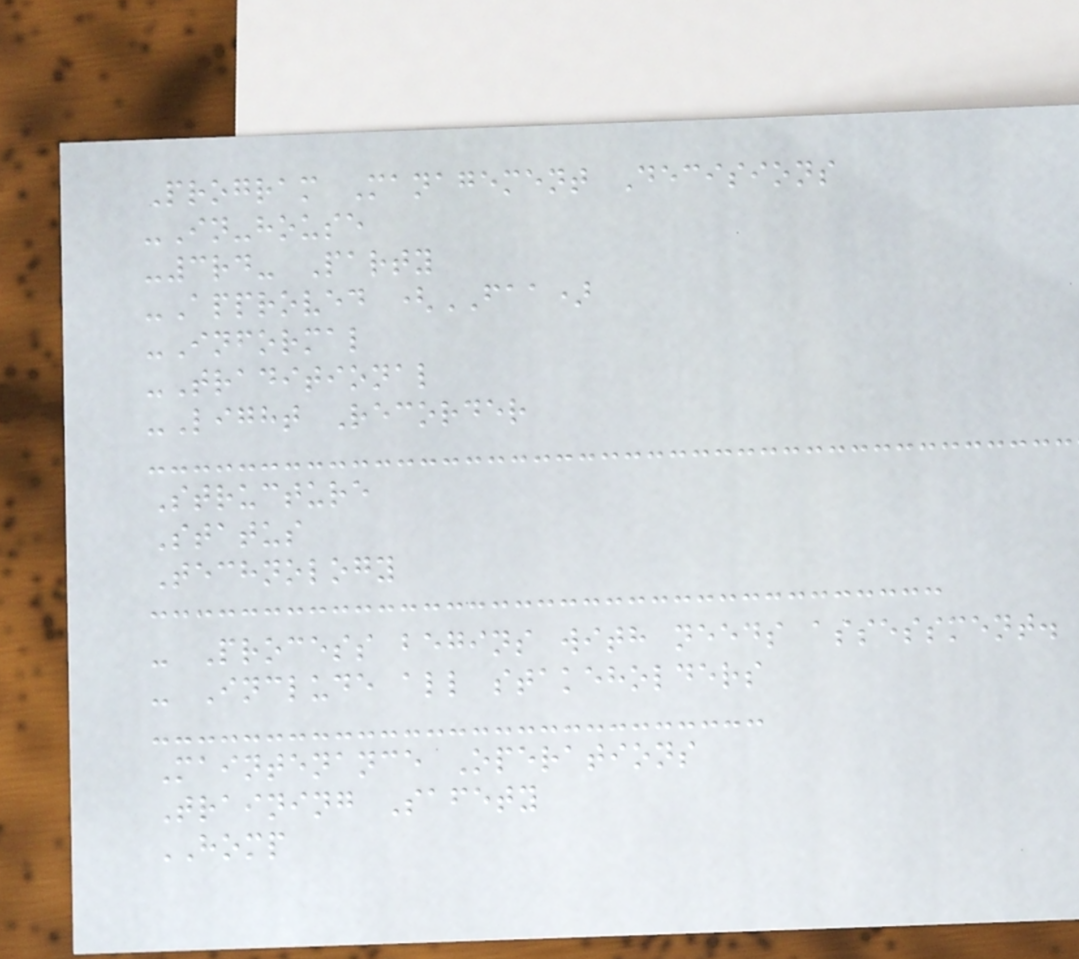Program Management Decisions
-In-house
-3rd- Party
-Approved (FAA)
-Informal
-Traditional
-Light Recorder
Structure
Status
Technology
- Process begins with needs assessment.
- Include all stakeholders
Maintenance Operations
Training Safety
HOMP
